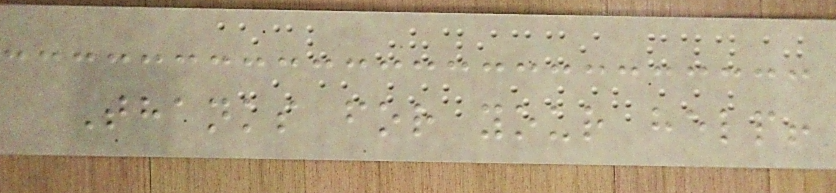Thanks for your help!
